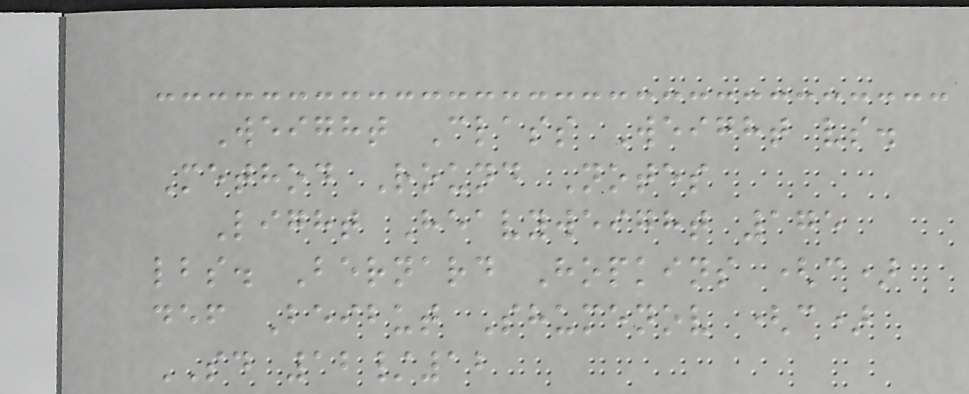Weight Class Weight vs.
Method Round Notes
Light Heavyweight 175
lbs. Bernard Hopkins (c)
def Beibut Shumenov (c)
SD 12/12
